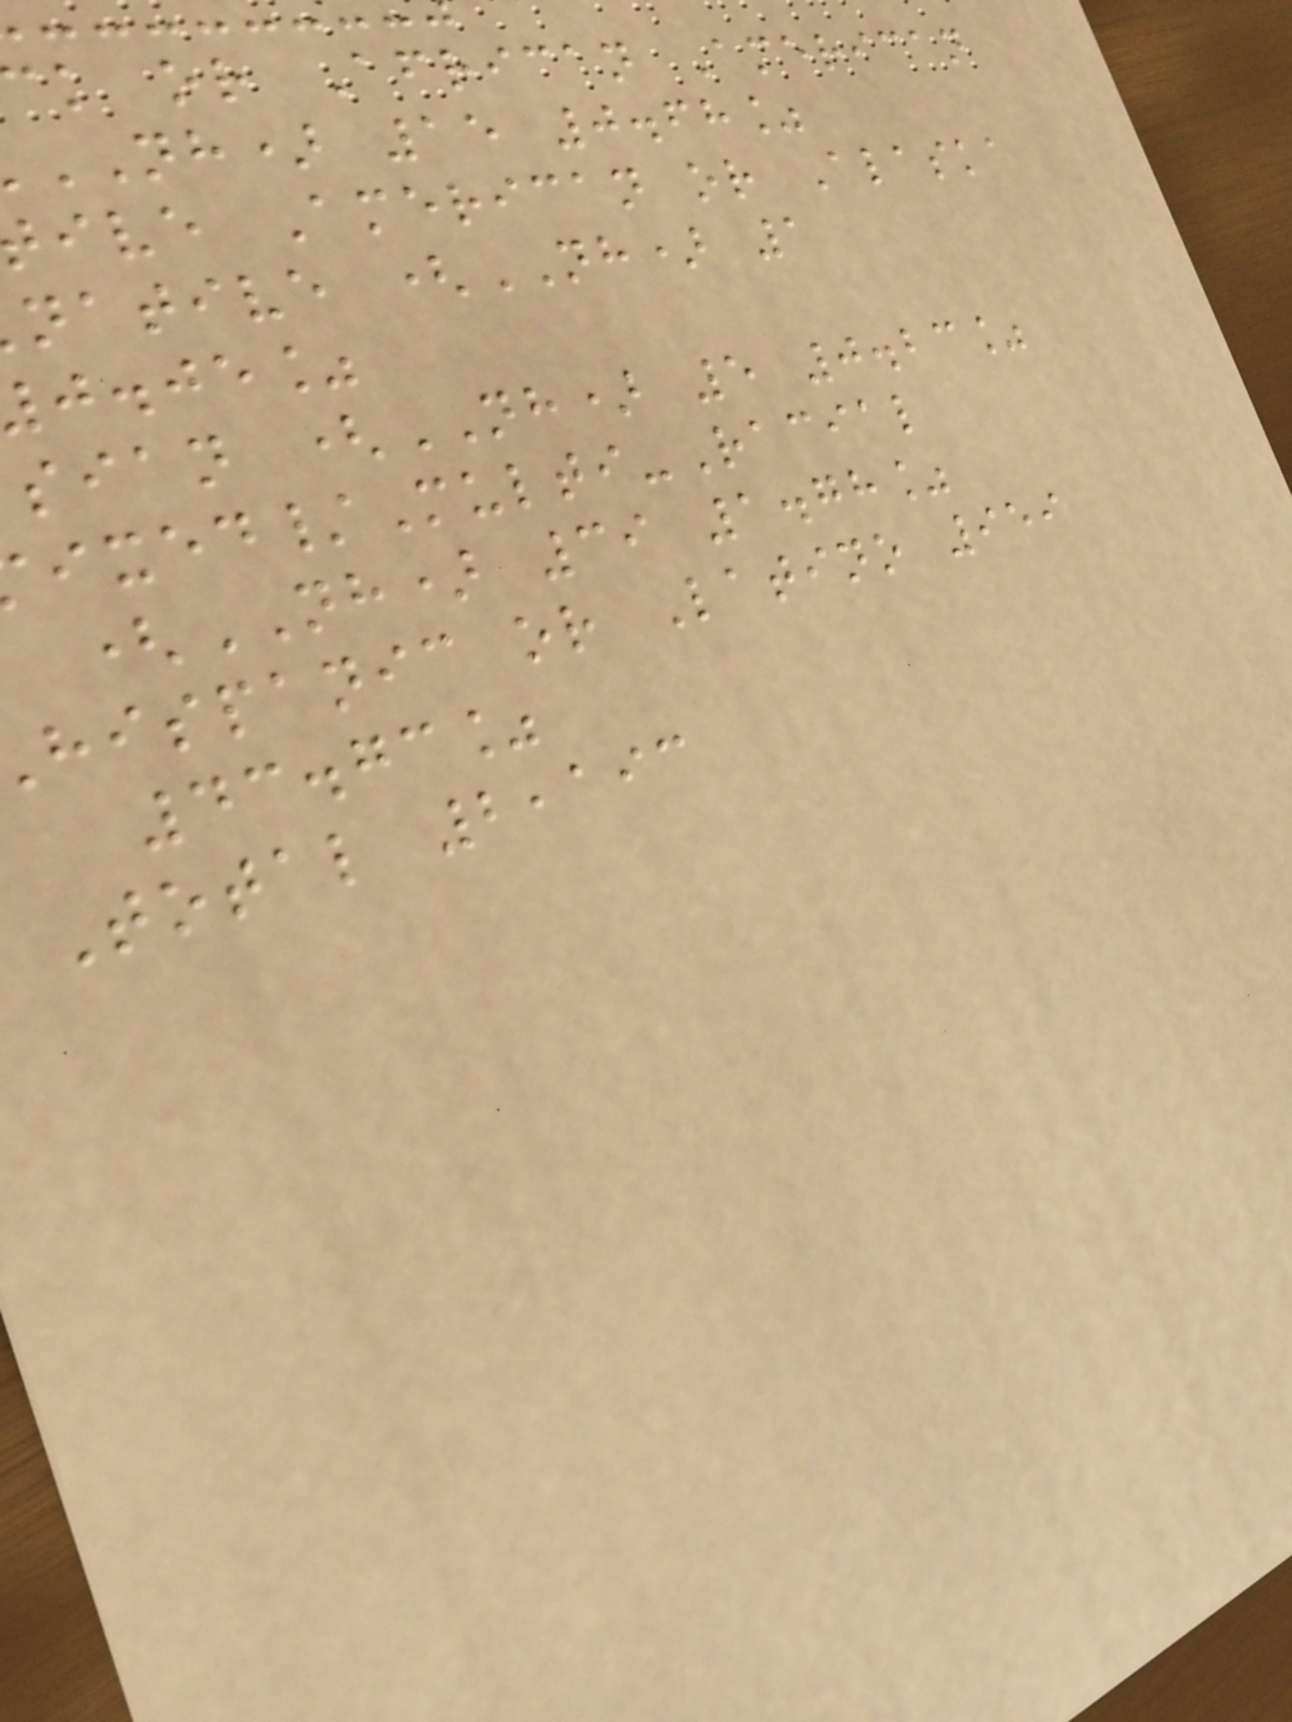k or African American
NH) 15 0.68%
ive American or Alaska
native (NH) 1
j.je%
sian (NH) 5 0.23%
ixed/Multi-Racial
(NH) 39 1.78%
hispanic or Latino 959
43.73%
Total 2,193
